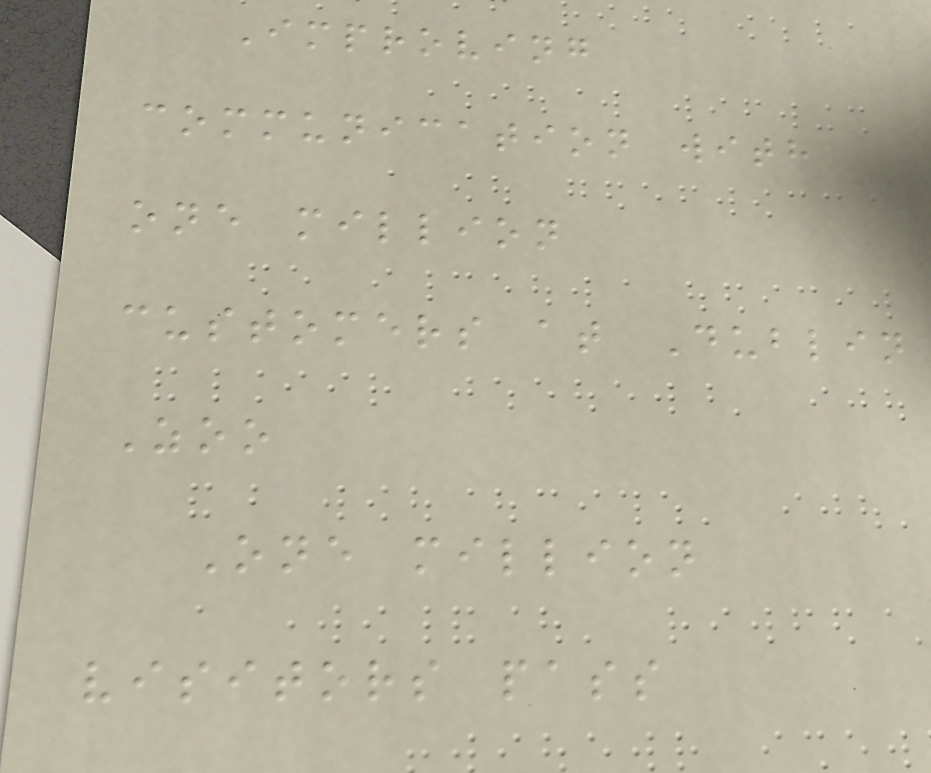Improving
communication with
one million
customers at Dublin
Zoo
One million
visitors pass
